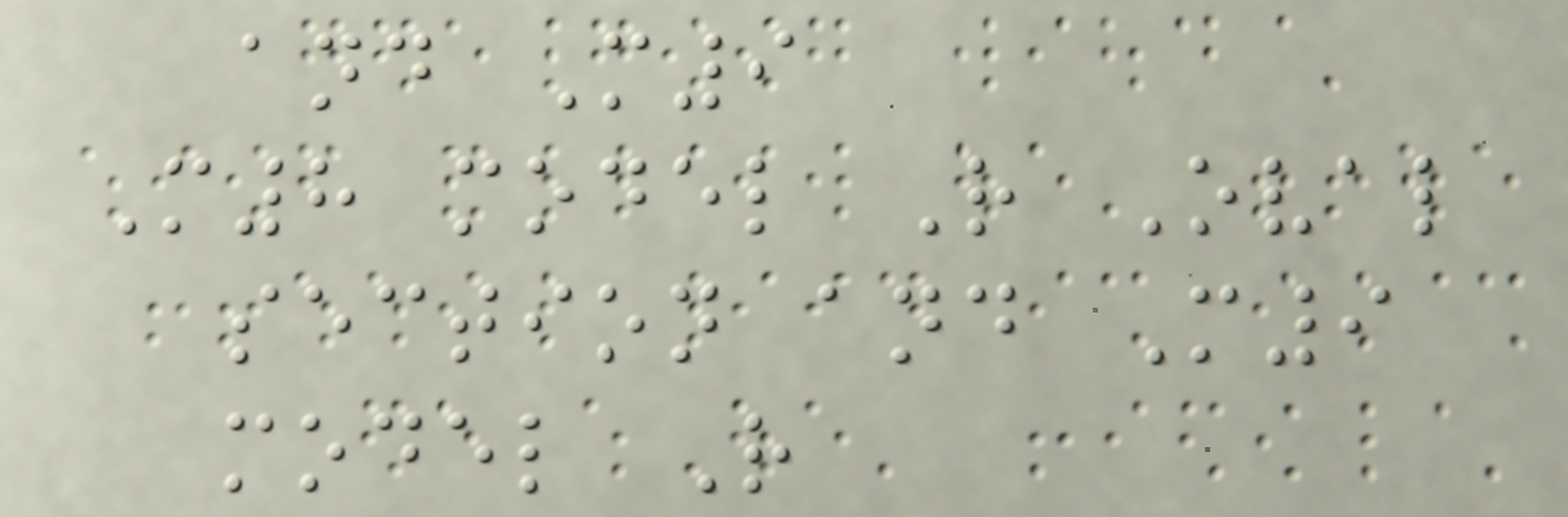and M9
M8 model R Oval
section and M9
model R
